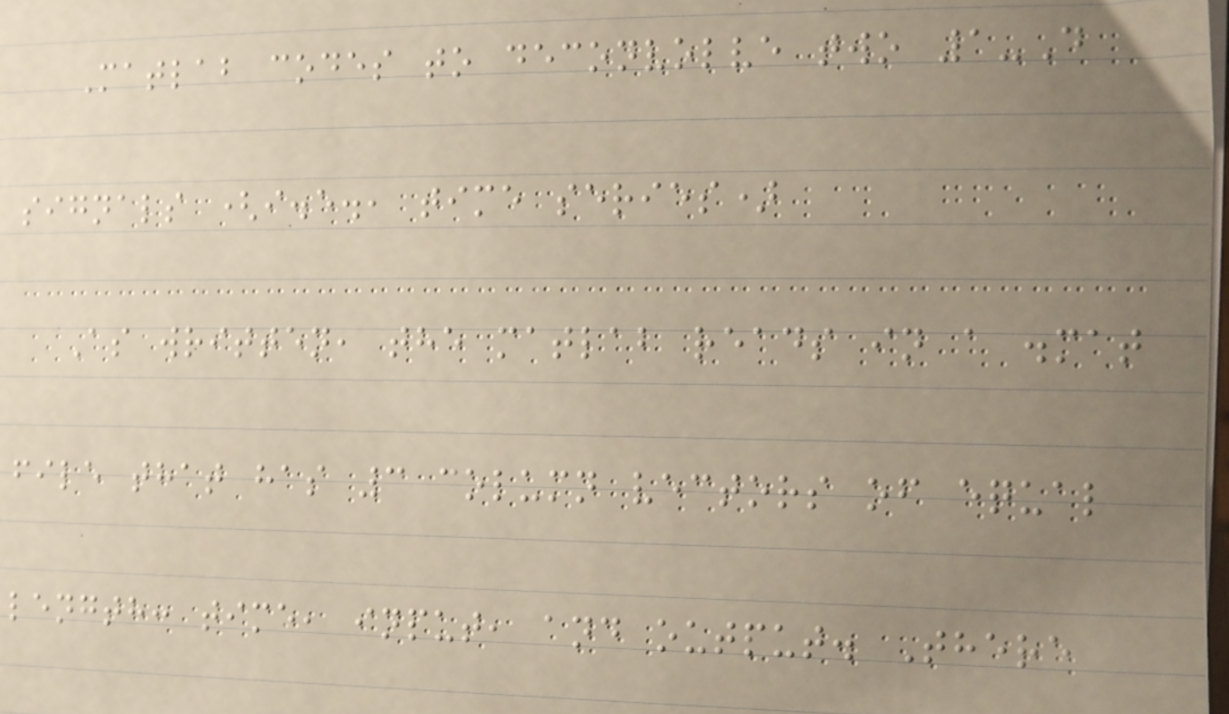Matlab codes to deconvolve two 1-D
signals (i.e., time series)
As written, the matlab reads in a .mat
file that has 3 column vectors of equal
length: time, input, and output. There
